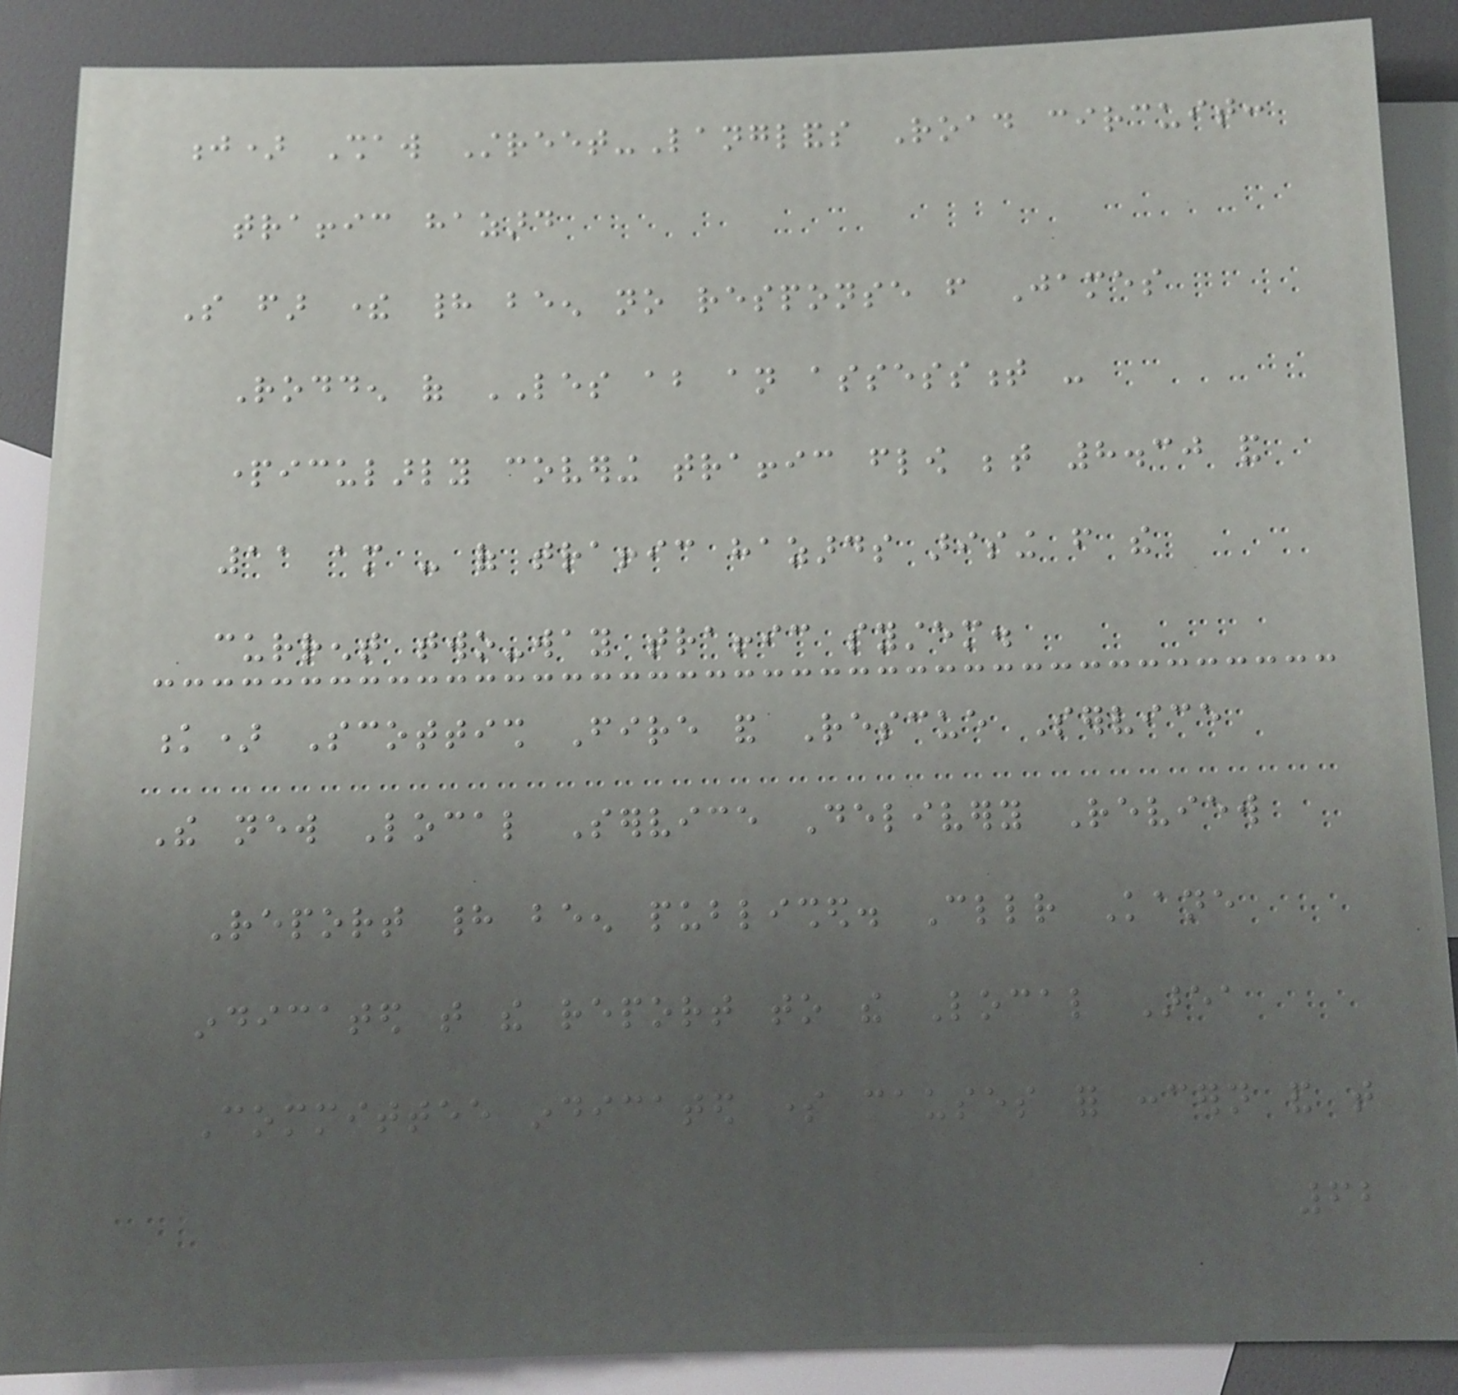j) Shaw Street-Langlands Road circuit:
traffic hazard
So far there had been no response from James
Rodden of LES about an assessment -
particularly covering traffic flow between 8.30 and
11 am - of traffic hazards arising from the
current two-way traffic system.
k) Scottish Fire and Rescue Service
The new Local Service Delivery Review
Report had been published. Cllr Kane
indicated that the report to the Local Area
Committee indicated some causes for concern and that
62
